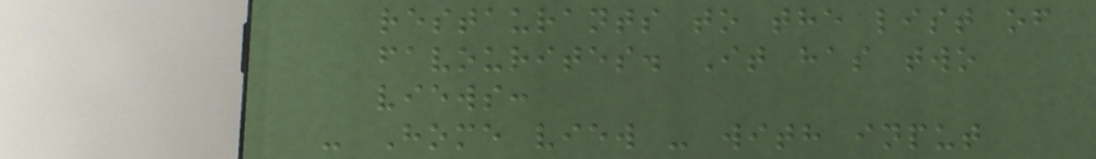restaurants to the list of
favourites. It has two
views:
- Home view - with input
